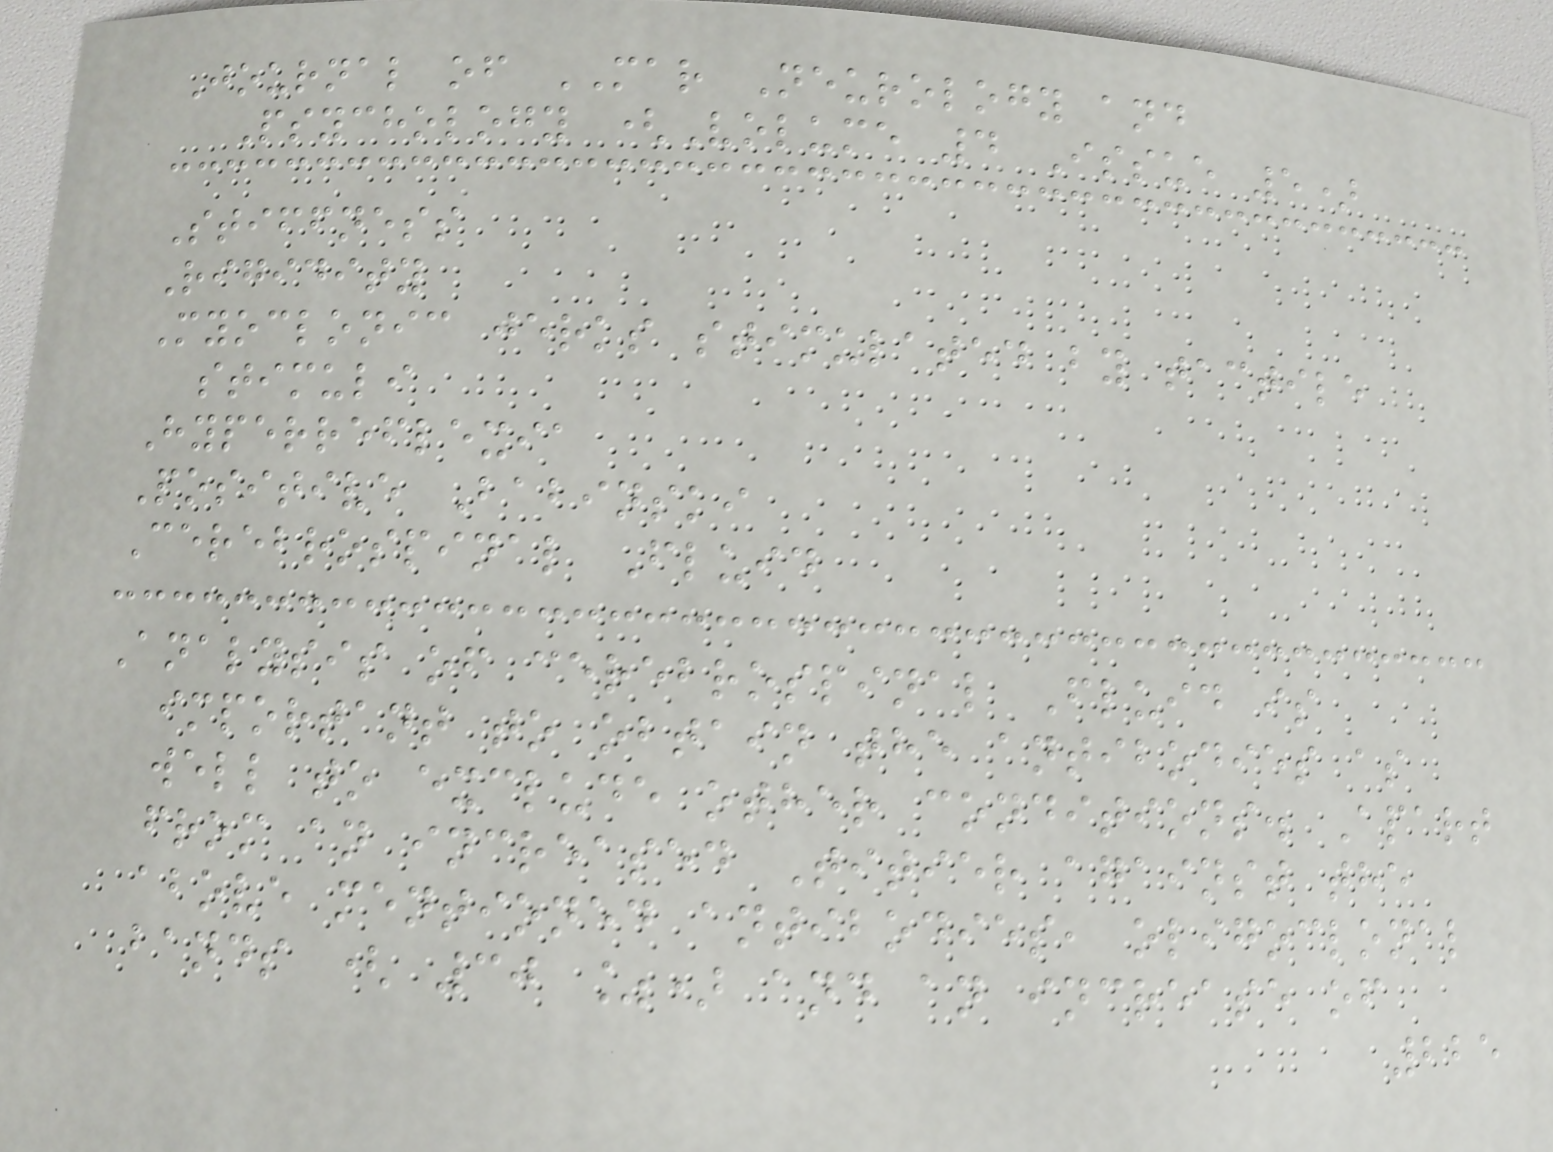Journal of MAR Neurology and
Psychology (Volume 4 Issue 5)
Stiffness
Rigidity
Myoclonic jerks stimulated by tactile
stimuli
Hyperreflexia
Positive Babinski
Cerebrospinal Fluid
Analysis of cerebrospinal Fluid is
important to obtain the antibodies as
well to exclude other conditions. Apart
from an increased Titier against the
above mentioned antibodies, oligoclonal
bands ( 30 %) and an increase of
225
